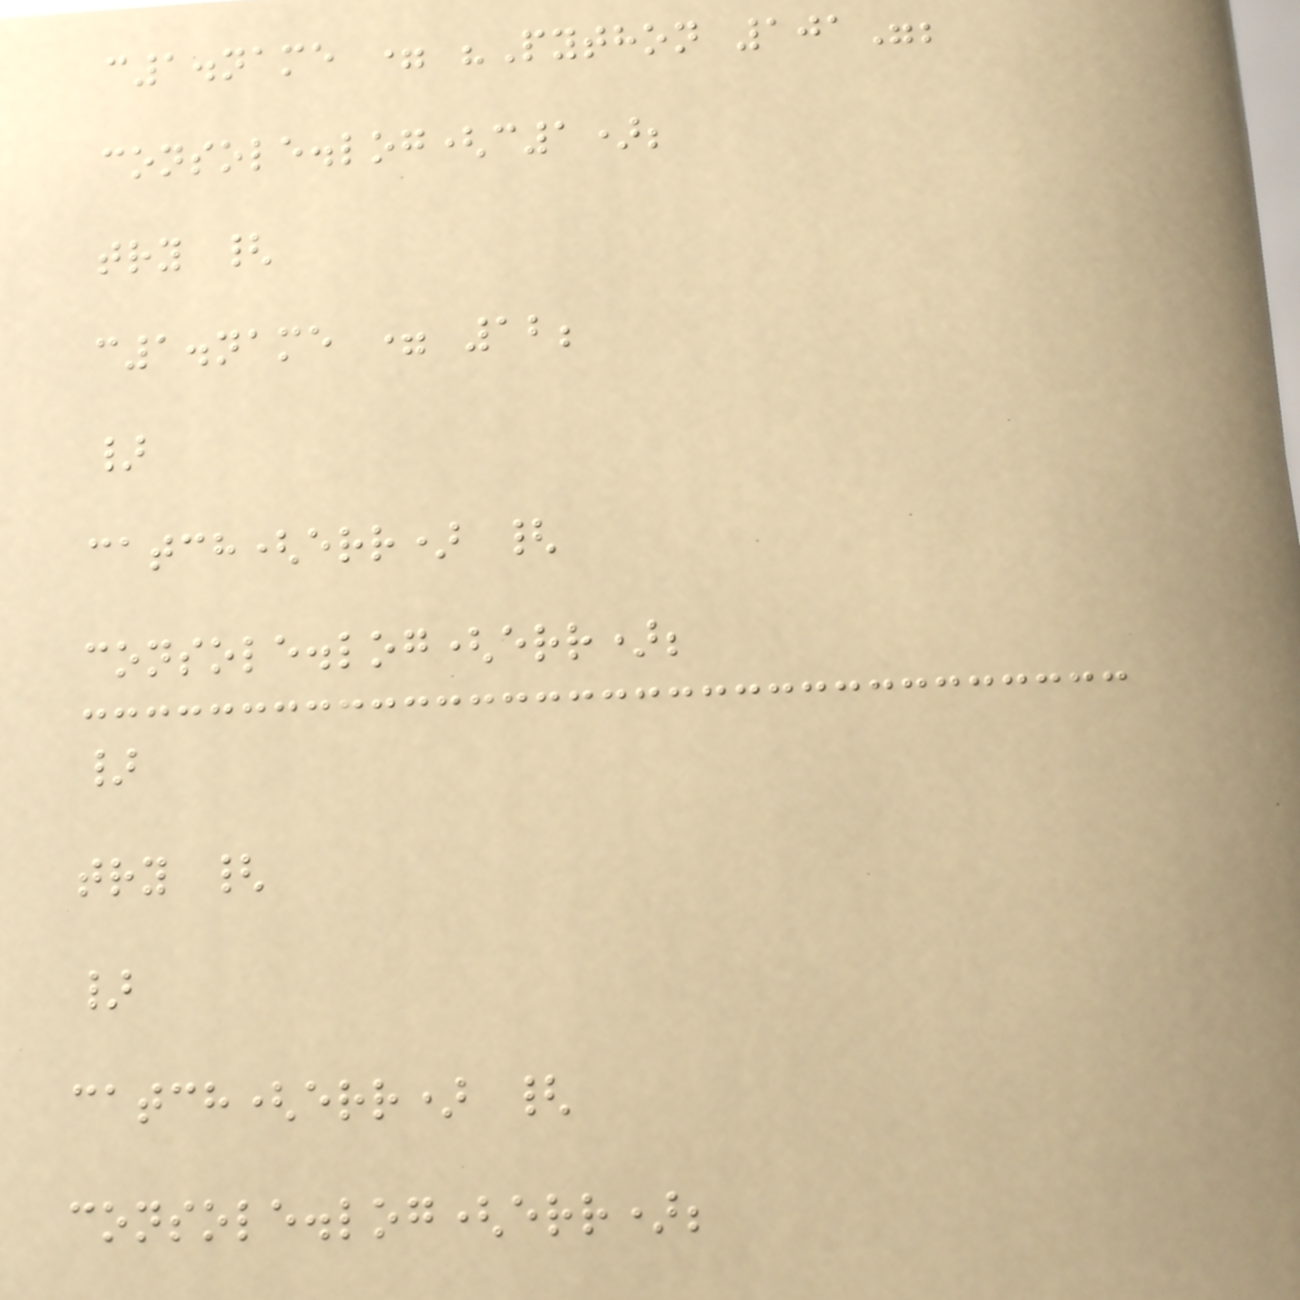c1.name = "Python 101";
console.log(c1);
try {
c1.name = 12;
}
catch(err) {
console.log(err);
}
try {
}
catch(err) {
console.log(err);
